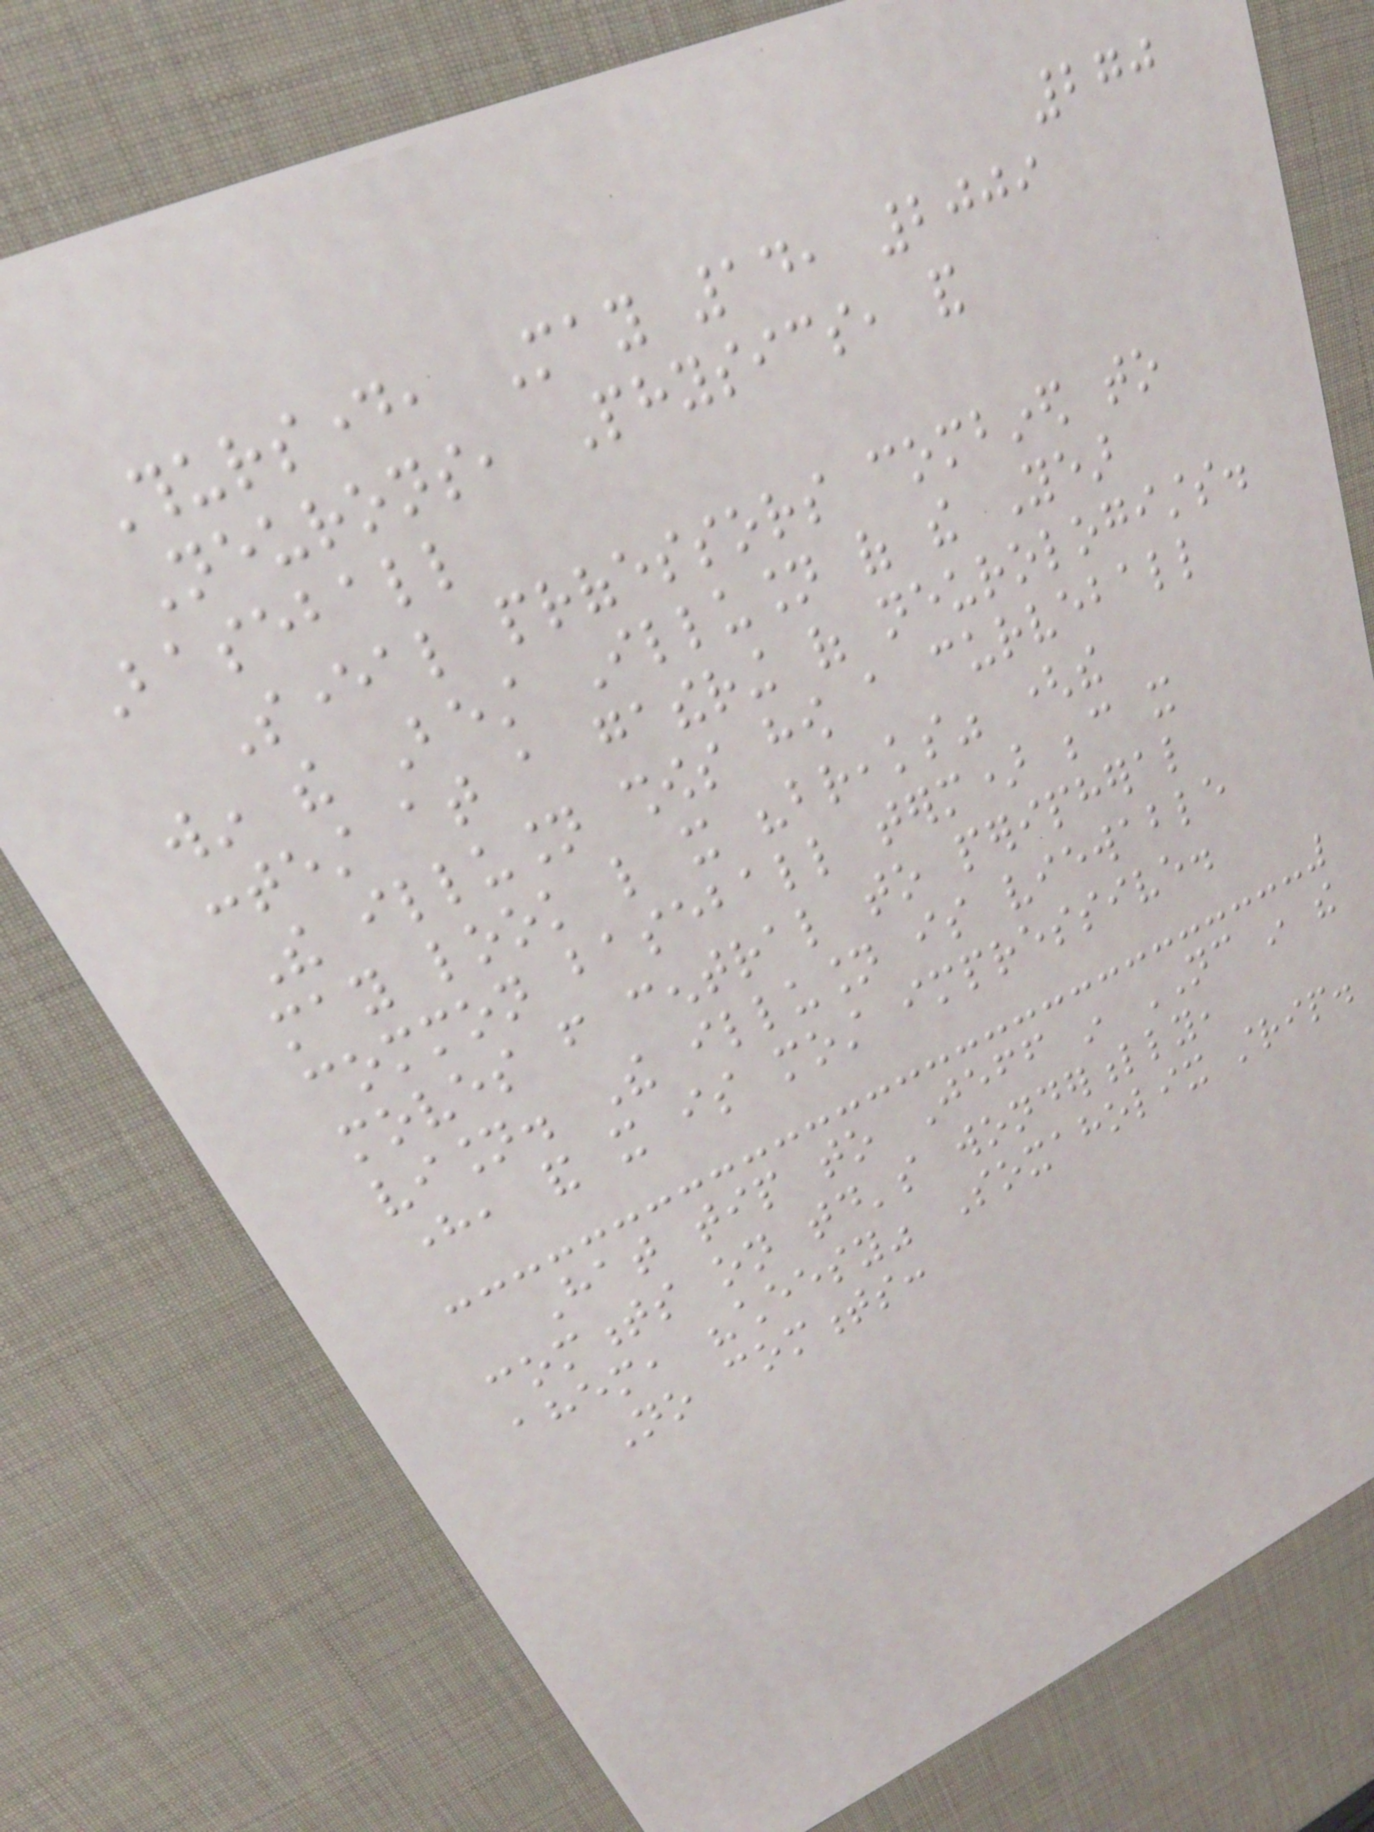270
Thursday, May 14, 2009
Neurons, Physics, and
Baseball
Several professors combined to
win the Best Illusion of the Year
contest at a gathering of neurologists.
The illusion shows how a curveball
may look like it "breaks" (the
common baseball term) because it
moves from central to peripheral
vision. The illusion is viewable
here, and it is most impressive.
Hat tip to Jeff in NC in the
comments on today's wonderfully,
ahem, "cheesy" Soxaholix strip.
No comments:
